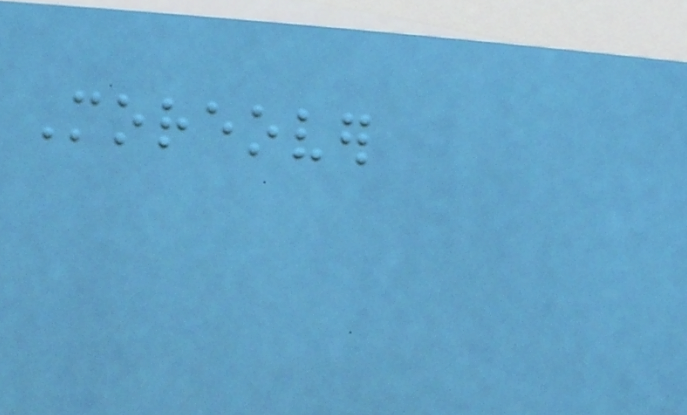Moreover
